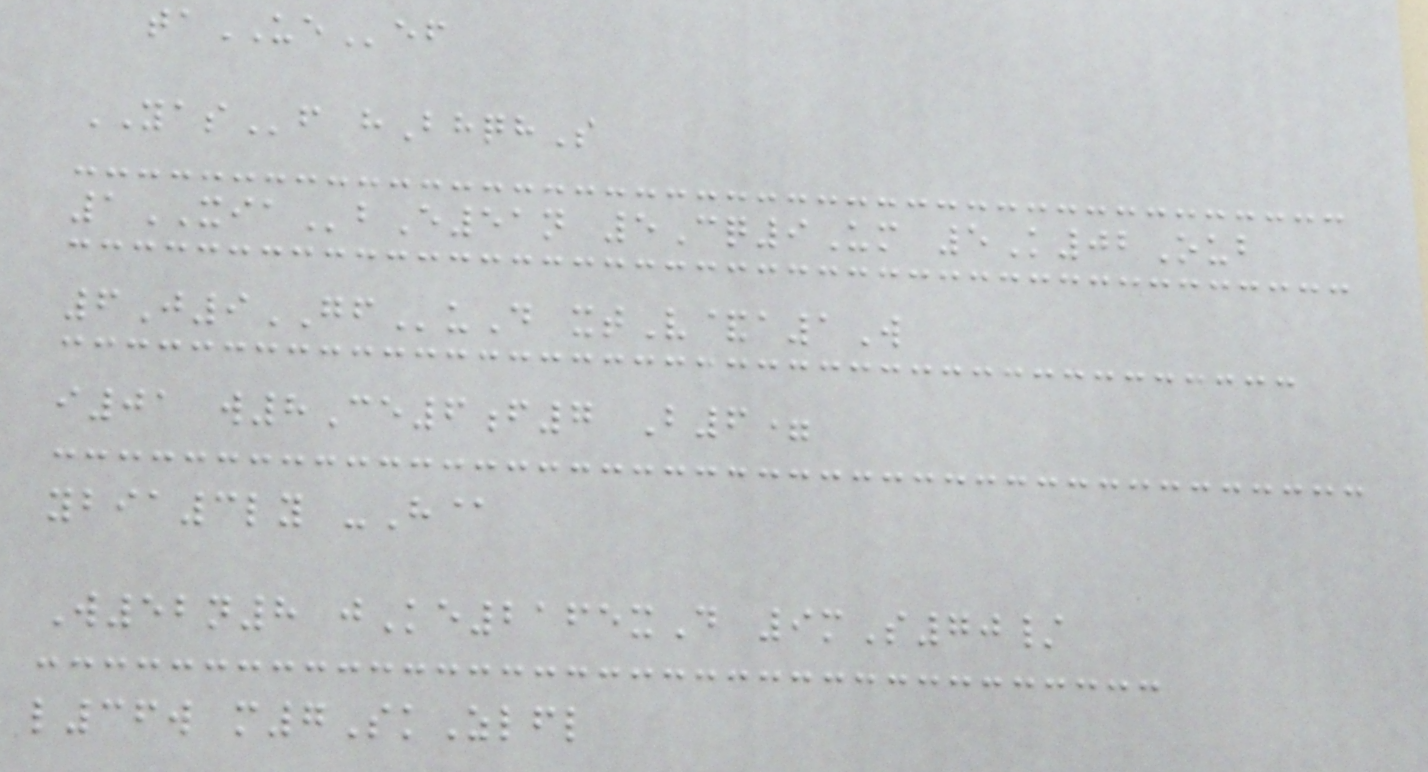taUEef
YASf hBhqhS
1XIAbE51n 5Cq9Um 5K02Oub
6J9GFuD xtV&a1W
i01 w8Ce6f7 B6=
ybia3ly -H@
W52n8 jKe2165xD 9mS70/
l36w m7SkZlfl
